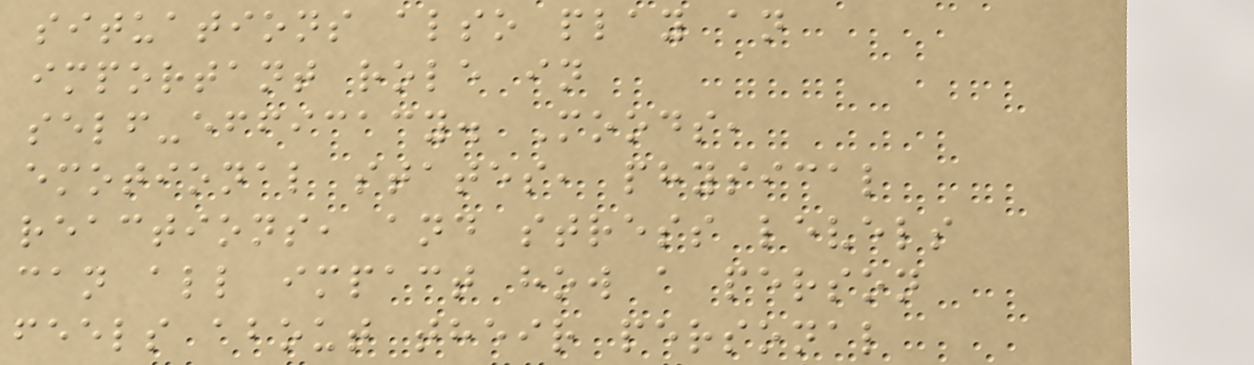situations also play an
important role in
self-efficacy. Moods,
emotional states, physical
reactions, and stress levels
can all impact how a person
feels about their personal
